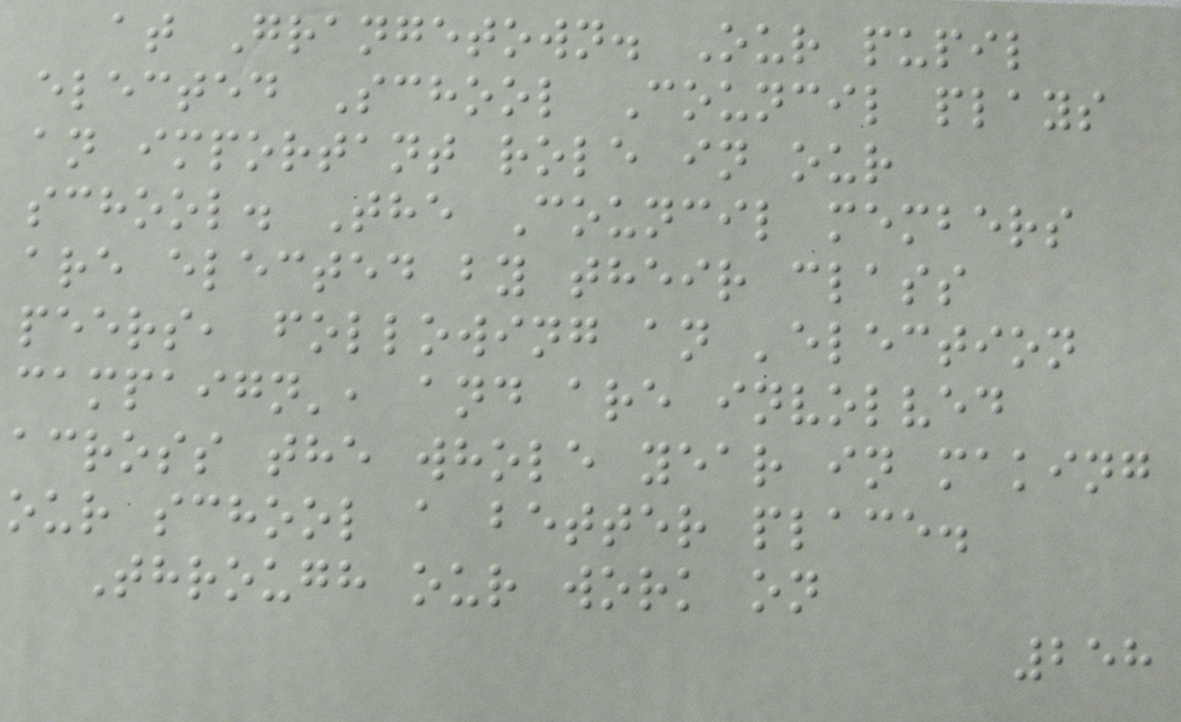at Grangetown. Our pupil
elected School Council plays
an important role in our
school. The Council members
are elected by their class
peers, following an 'election
campaign', and are involved
across the whole year in making
our school a better place.
Through our work on
258
